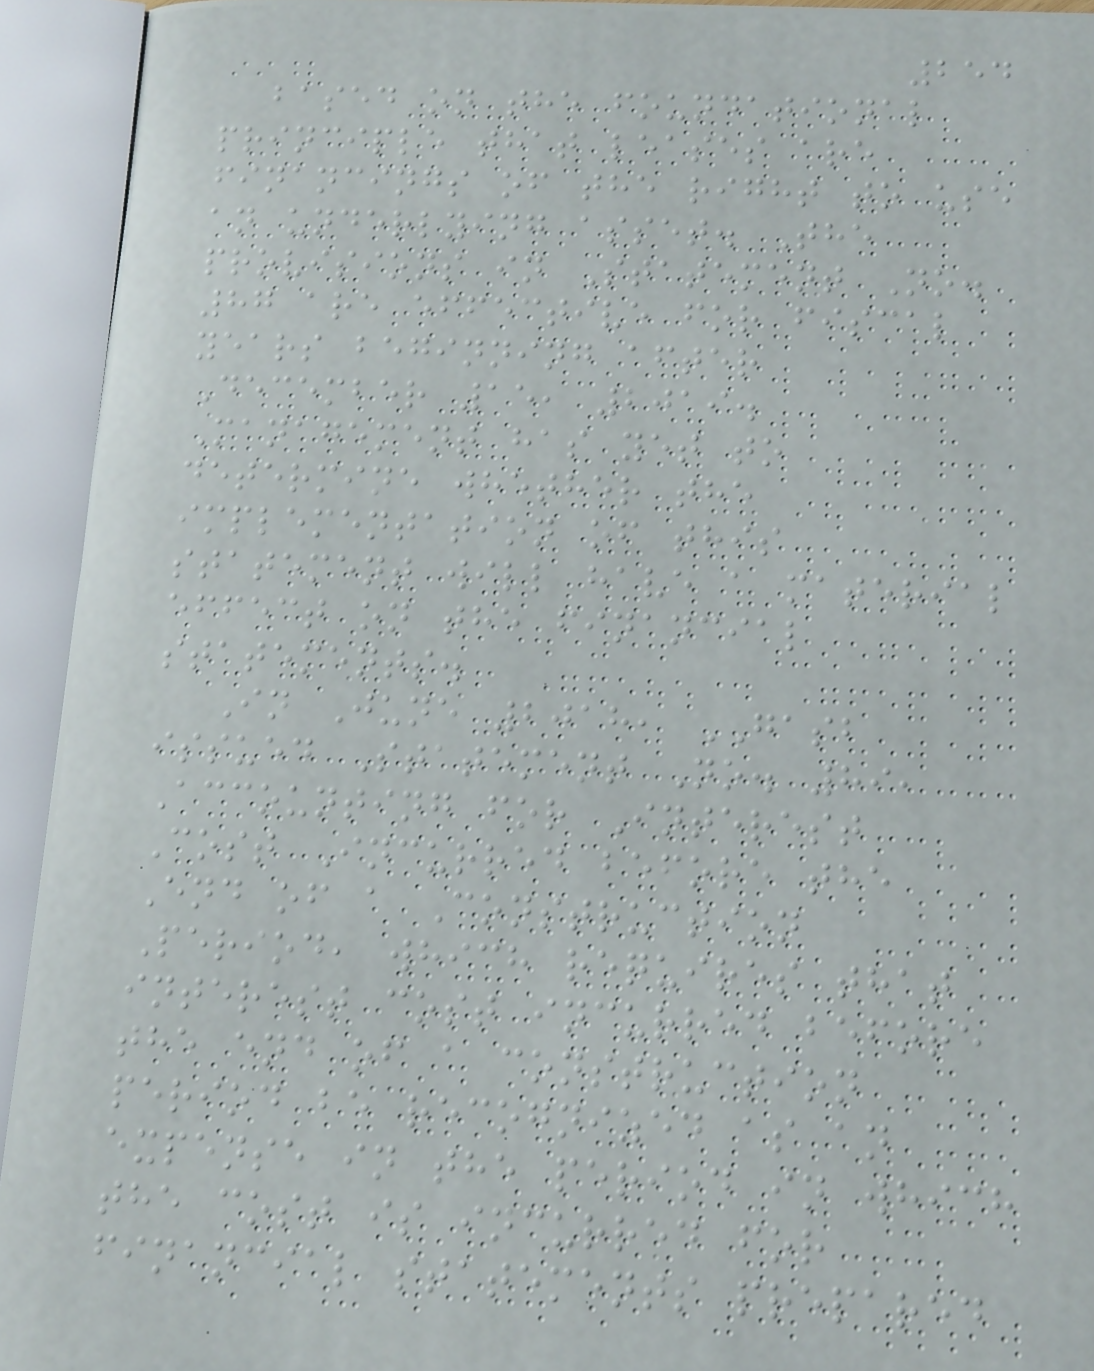254
based on the foundational
principle that leases are
financings of the right to use
an underlying asset. The
provisions in Statement No.
87 are effective for fiscal
years beginning after
December 15, 2019.
Management has yet to
determine whether the
implementation of this
statement will have a material
effect on the financial
statements.
In June 2018, GASB
issued Statement No. 89,
Accounting for Interest
Cost Incurred before the
End of a Construction
Period, which requires that
interest cost incurred before
the end of a construction
period be recognized as an
expense in the period in which
the cost is incurred for
financial statements prepared
